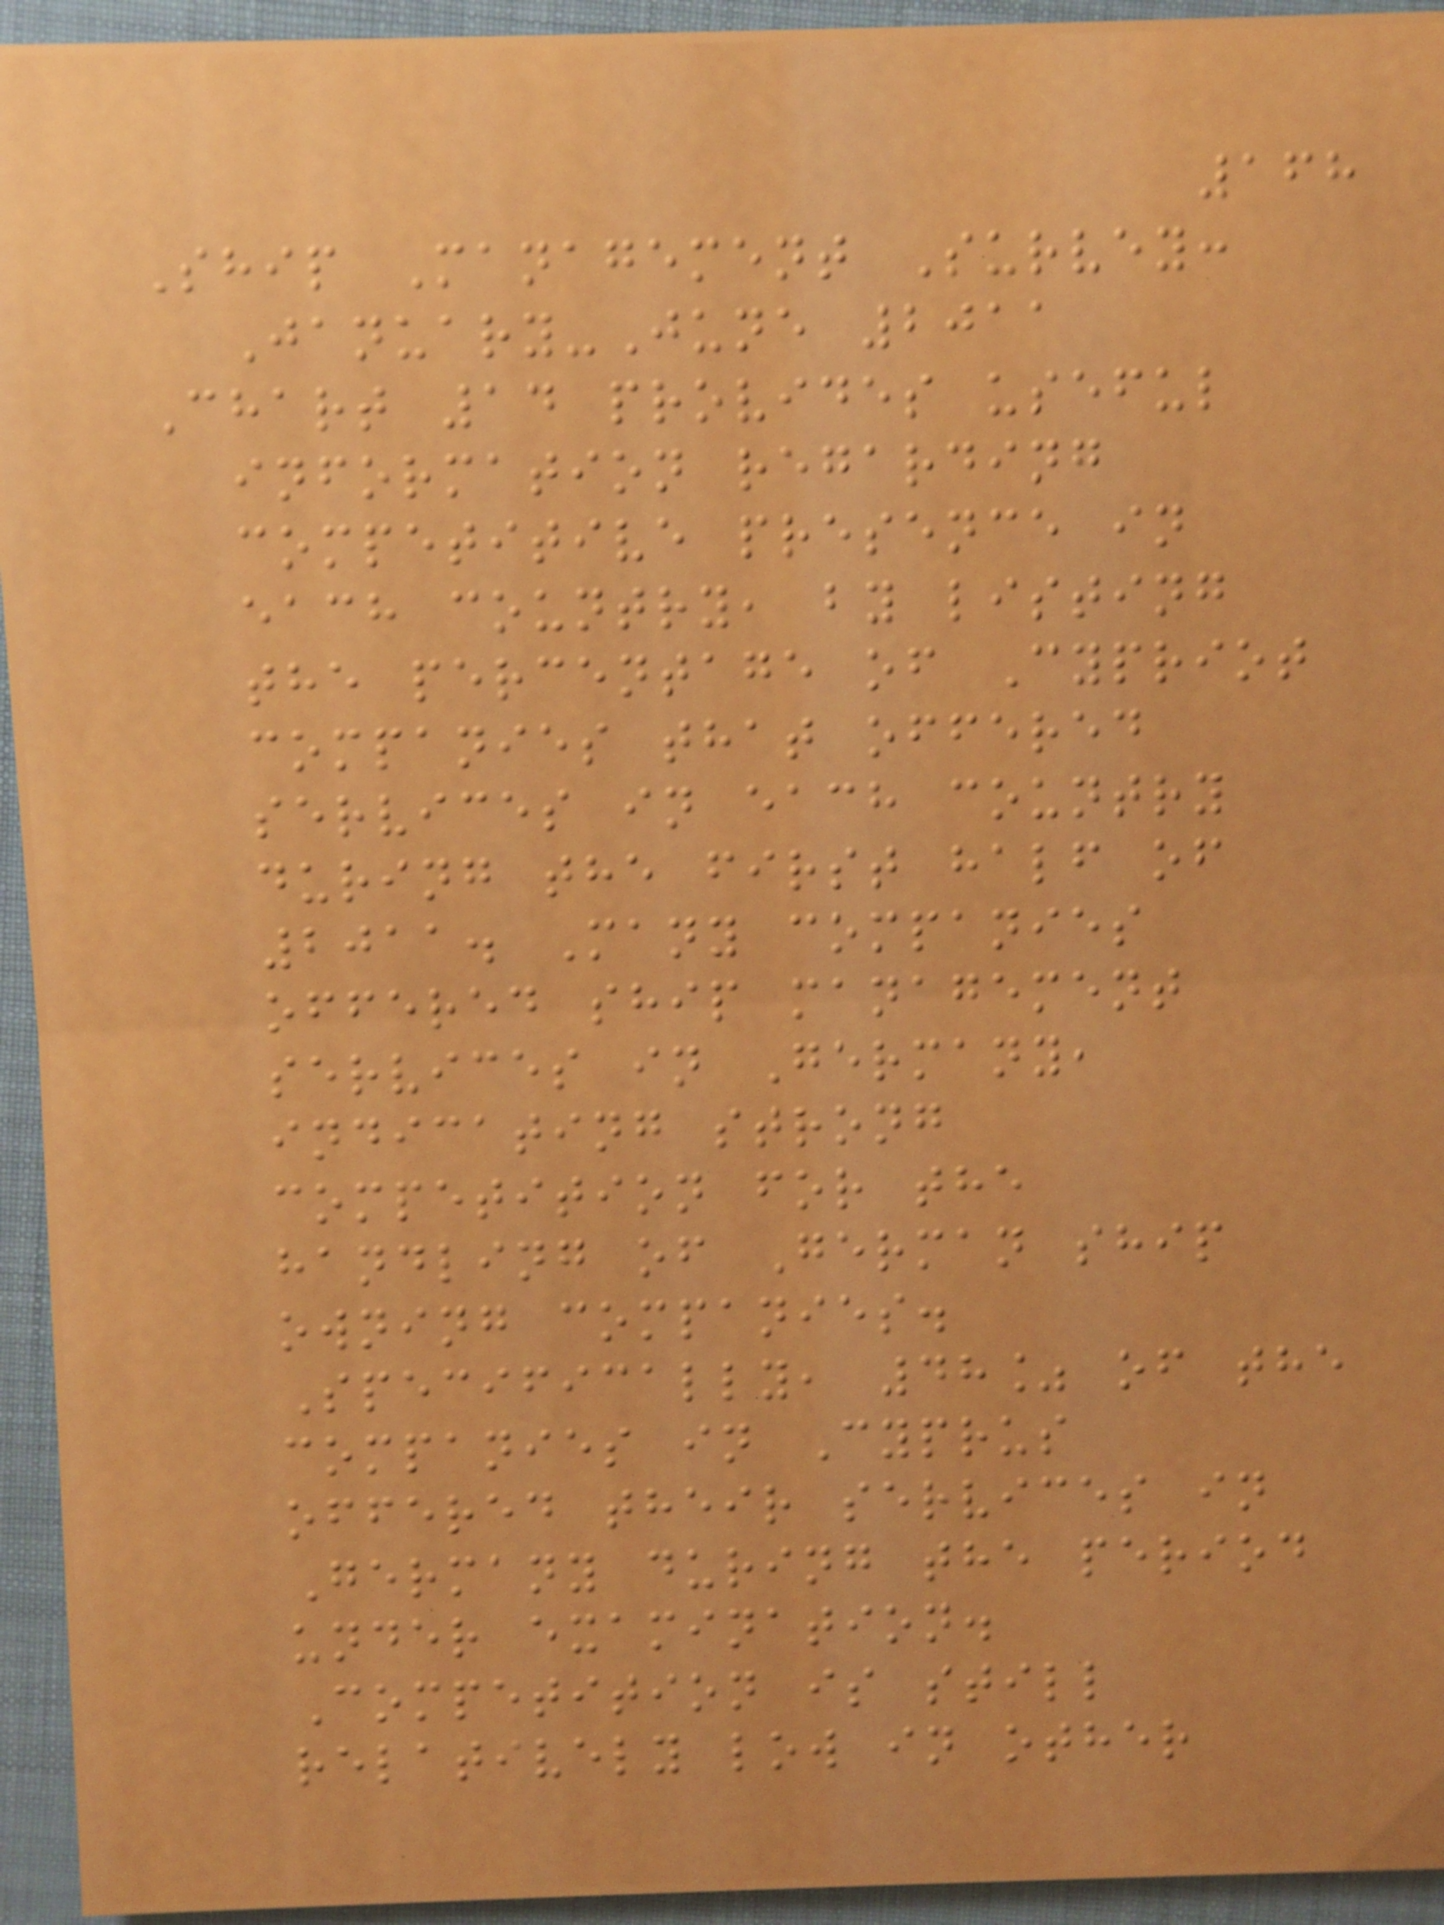168
Ship Management Survey:
January-June 2011
Chart 14 provides useful
information regarding
competitive presence in
each country, by listing
the percentage of Cypriot
companies that offered
services in each country
during the first half of
2011. Many companies
offered ship management
services in Germany,
indicating strong
competition for the
handling of German ship
owning companies.
Specifically, 48% of the
companies in Cyprus
offered their services in
Germany during the period
under examination.
Competition is still
relatively low in other
